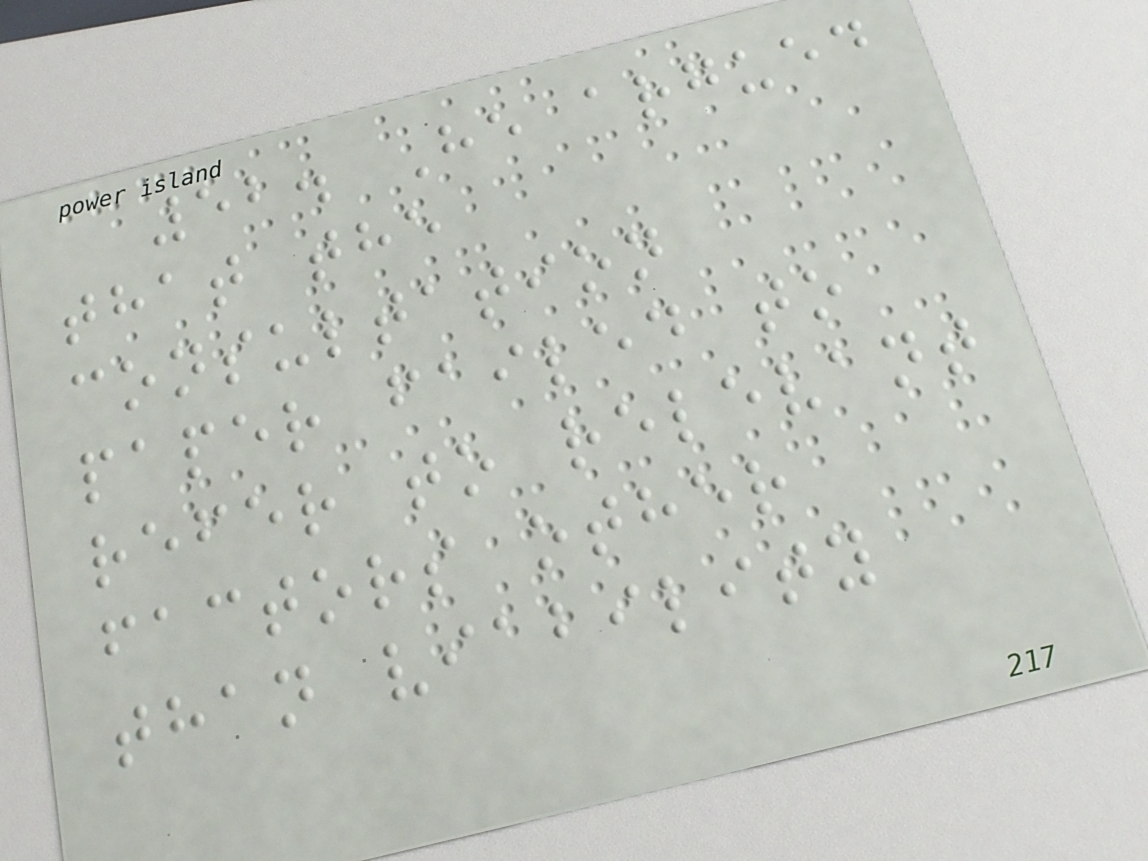52. He argued
that the
consultation
paper failed to
refer to relevant
factors other
than viability
